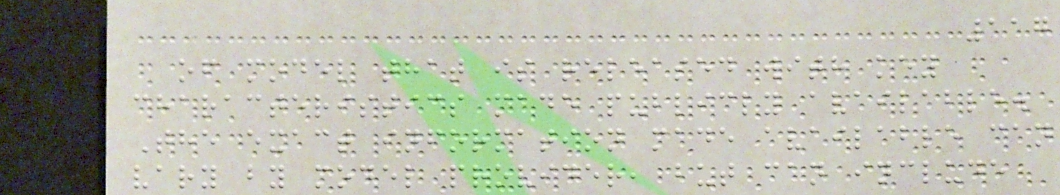117
of model that is released with key
characteristics made publicly available.
The exact information made available can
vary by model provider, but can include
